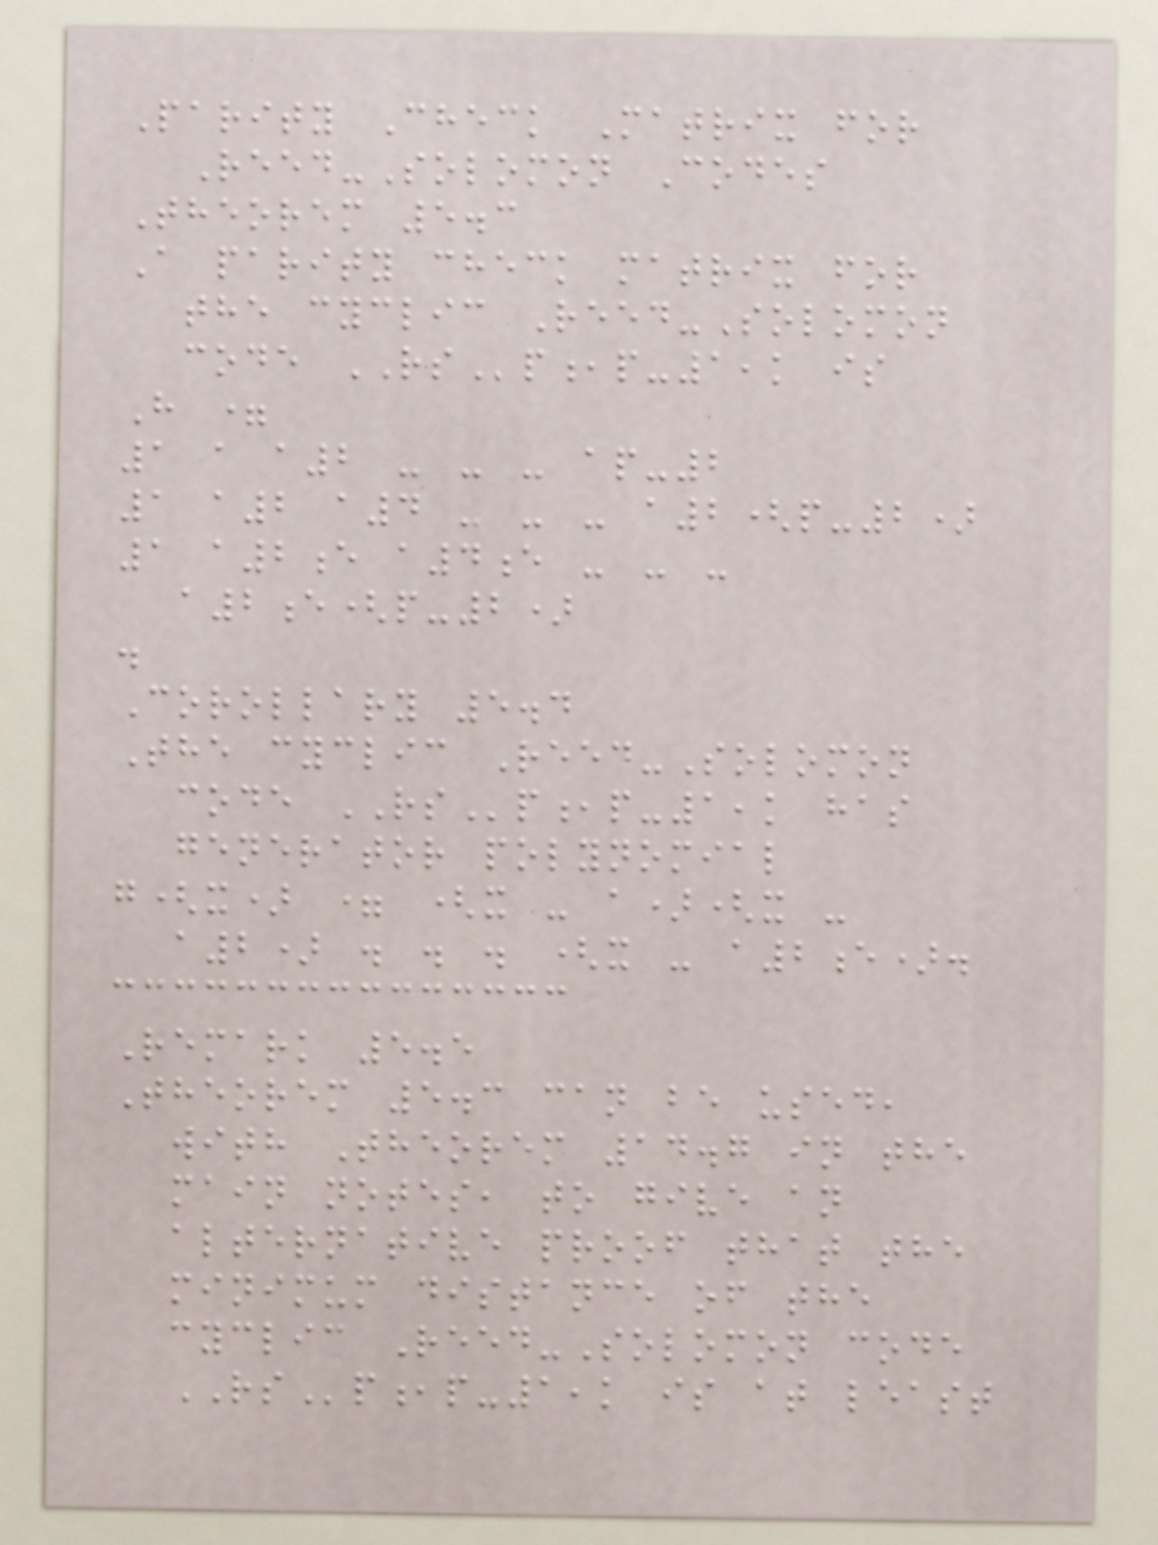Parity Check Matrix for
Reed-Solomon Codes
Theorem 5.3
A parity check matrix for
the cyclic Reed-Solomon
code RSp,p-1,k is
H =
1 a a2 - - - ap-2
1 a2 a4 - - - a2(p-2)
1 a2e a4e - - -
a2e(p-2)
.
Corollary 5.4
The cyclic Reed-Solomon
code RSp,p-1,k has
generator polynomial
g(x) = (x - a)(x -
a2) . . . (x - a2e).
Remark 5.5
Theorem 5.3 can be used,
with Theorem 14.7 in the
main notes, to give an
alternative proof that the
minimum distance of the
cyclic Reed-Solomon code
RSp,p-1,k is at least
